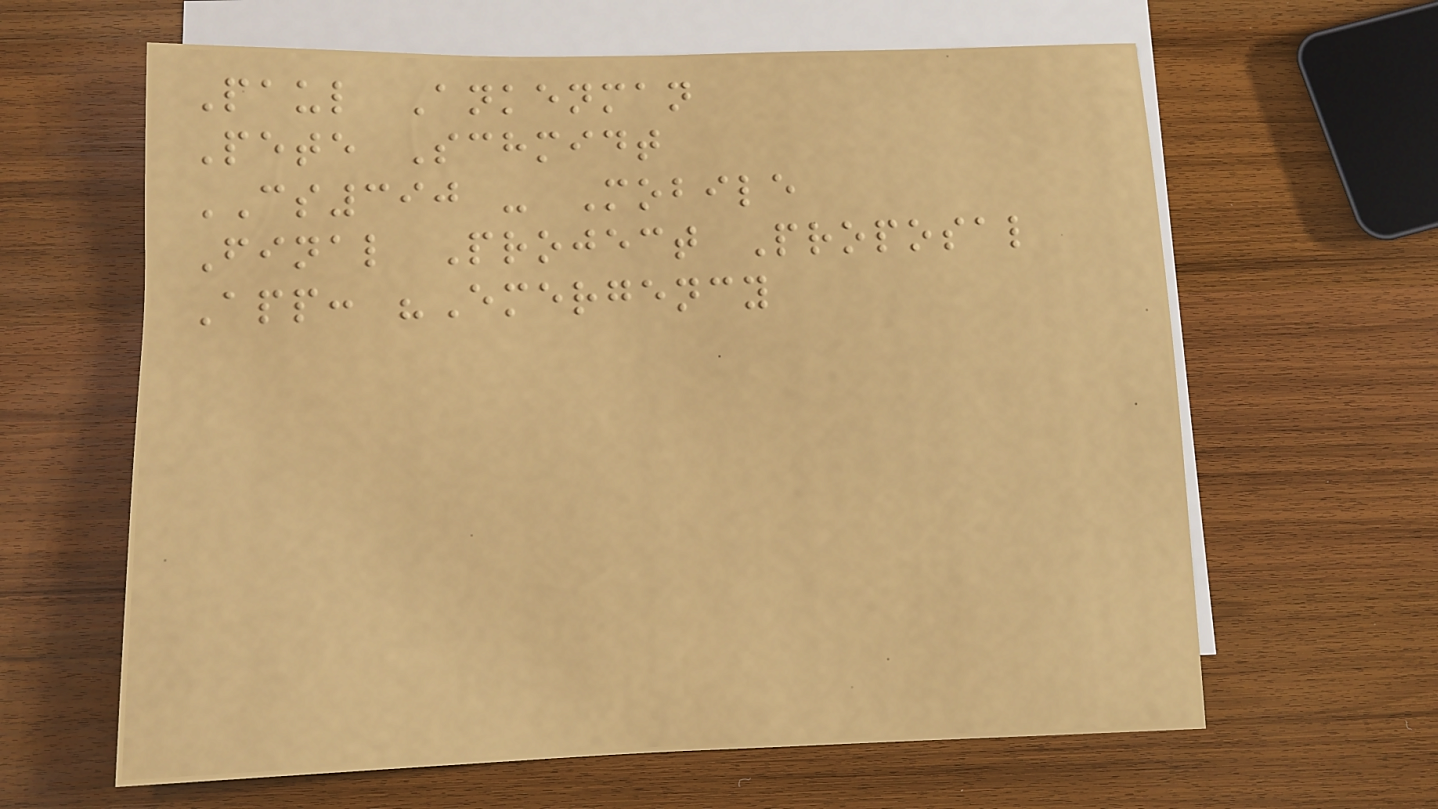Paul Ankenman
Pete Schmidt
CS390 - Mobile
Final Project Proposal
App: "Emergency
